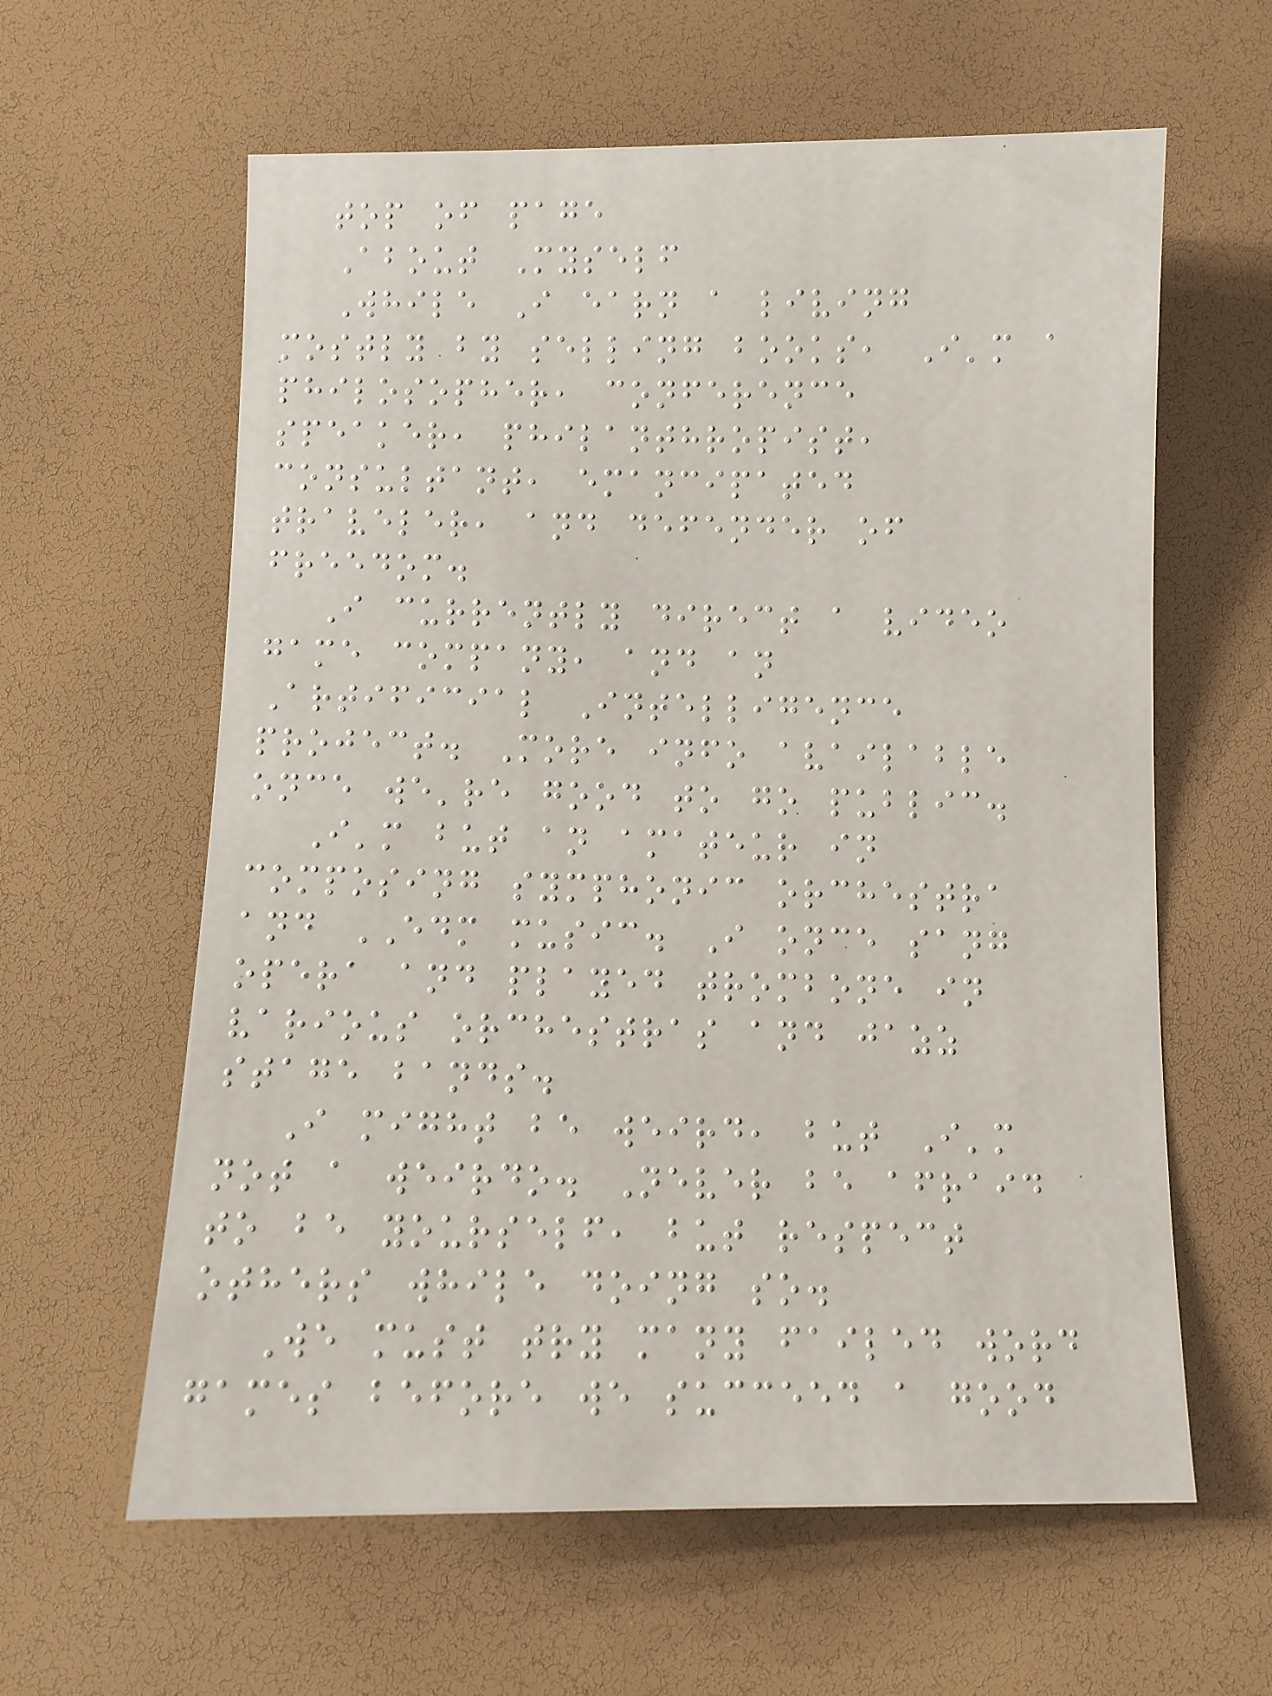top of page
About Myself
While I earn a living
mostly by selling books, I'm a
philosopher, conference
speaker, philanthropist,
consultant, emancipated
traveler, and defender of
freedom.
I currently direct a video
game company, and an
Artificial Intelligence
project. More info available
once we're good to go public.
I'm but an amateur in
composing symphonic orchestra
and EDM music. I once sang
opera and played trombone in
various orchestras and jazz
stage bands.
I might be weird, but I'm
not a weirdo. Never be afraid
to be yourself, but respect
others while doing so.
We must try many failed word
games before we succeed a good
